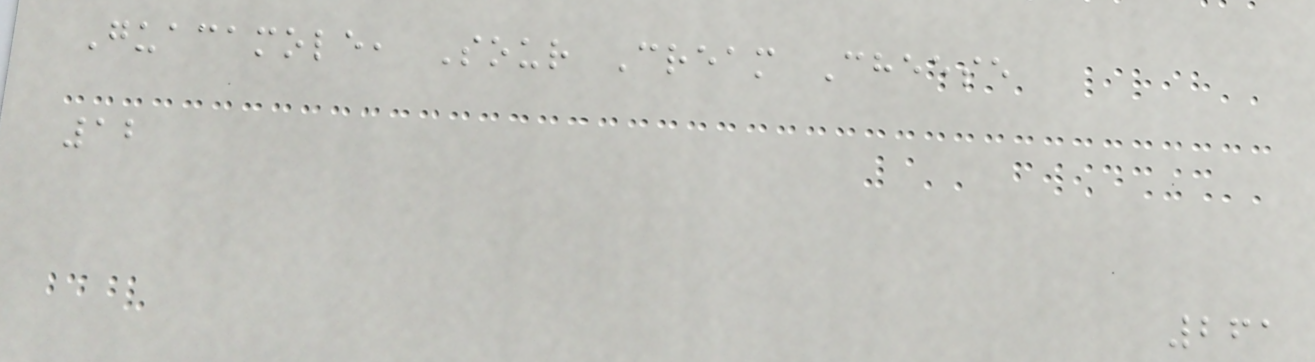Guacamole, Sour Cream Cheese
12
261
